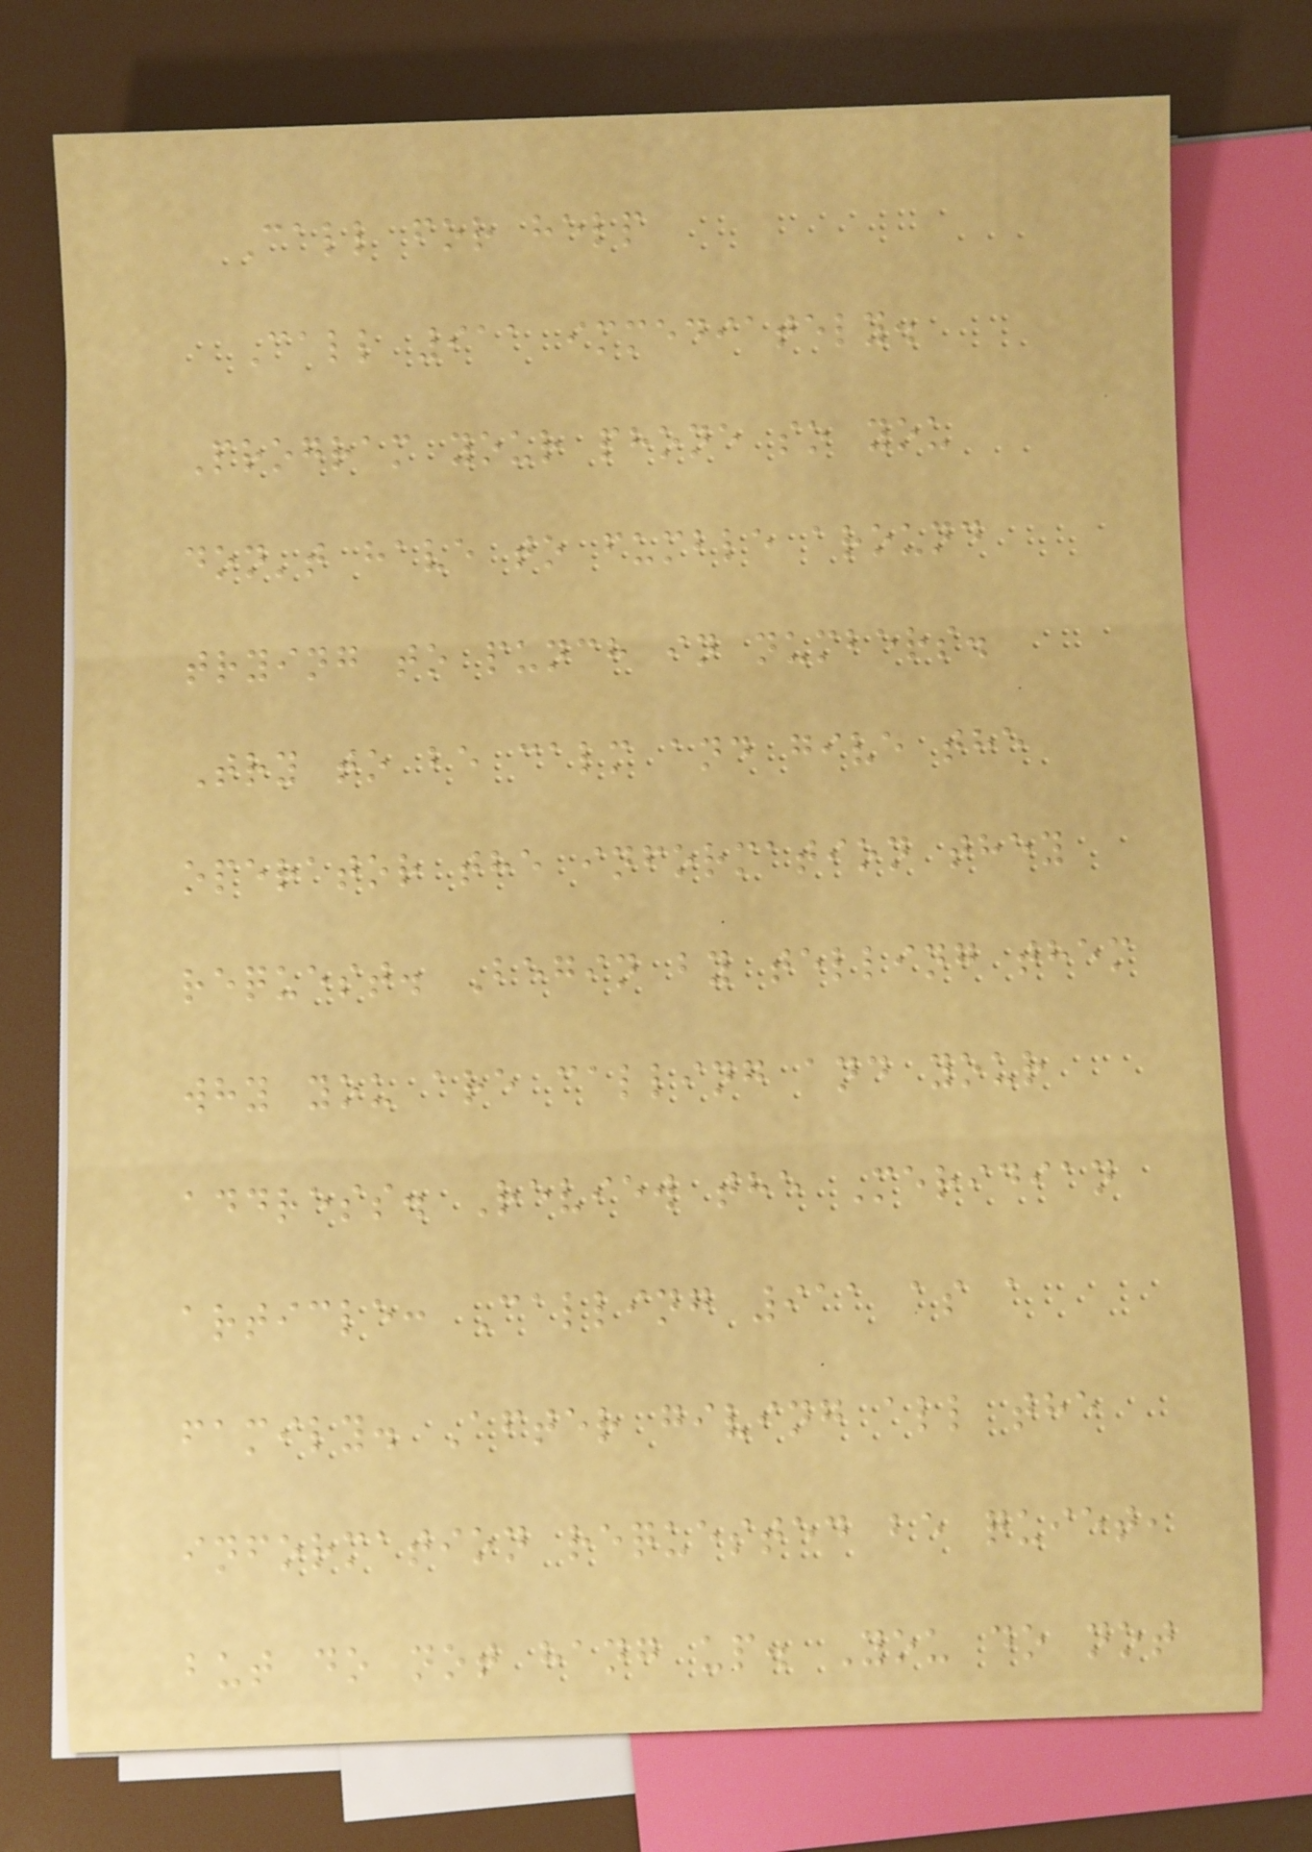Call for help
Call 911 immediately.
Program your phone so you
don't have to fumble around
trying to punch in numbers.
Try to be calm and give the
operator the information they
request. Begin by telling them
why you are calling and your
address. Review the Meridian
article: Calling 911 as a
family. After giving all the
information requested be quiet,
but do not hang up. You do not
